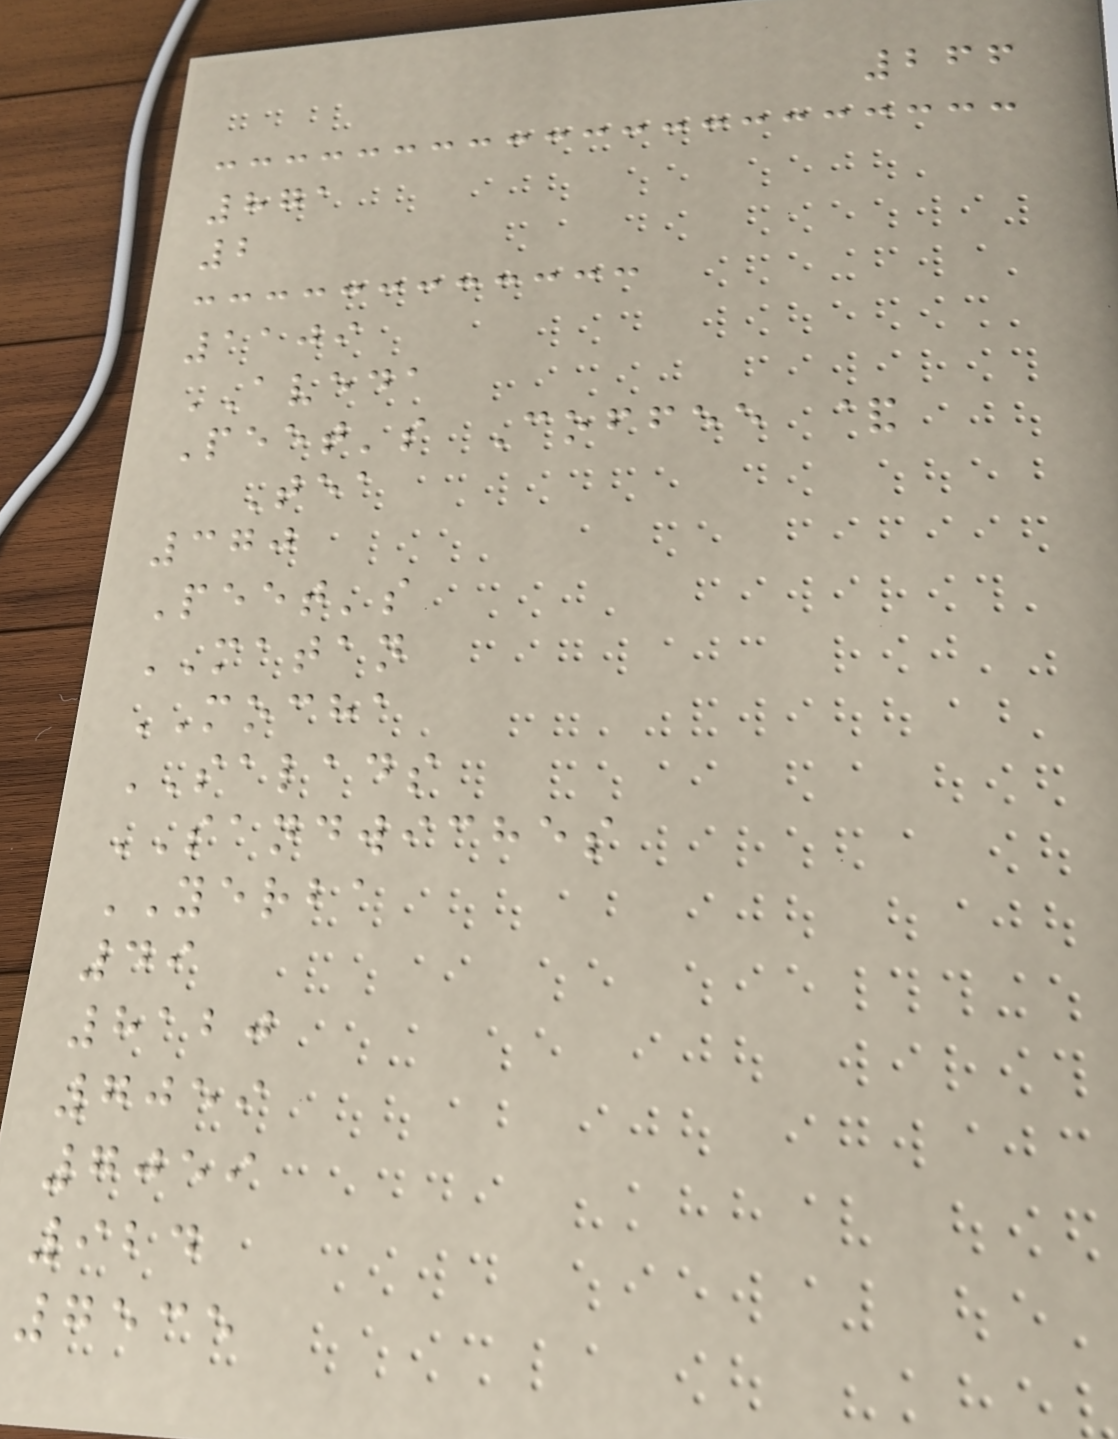266
871
2
1109
AVEDA
Peet's Coffee &
Tea
370
Peet's
MATAN
MOCHA
SALADS
SANDWICHES
YERBA
49
8120
7059
7059
924
7535
